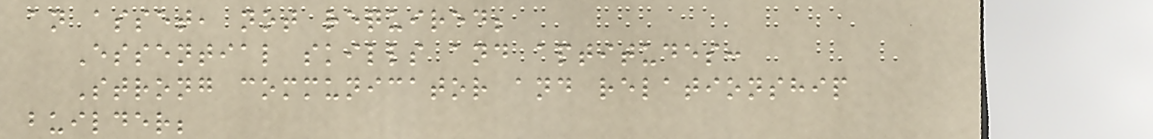an asset, not required;
Essential skills and aptitudes:
Strong communicator and relationship
builder;
